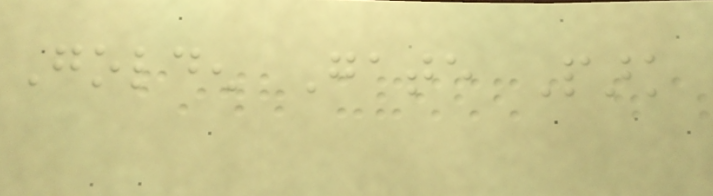Golden Gate Park
